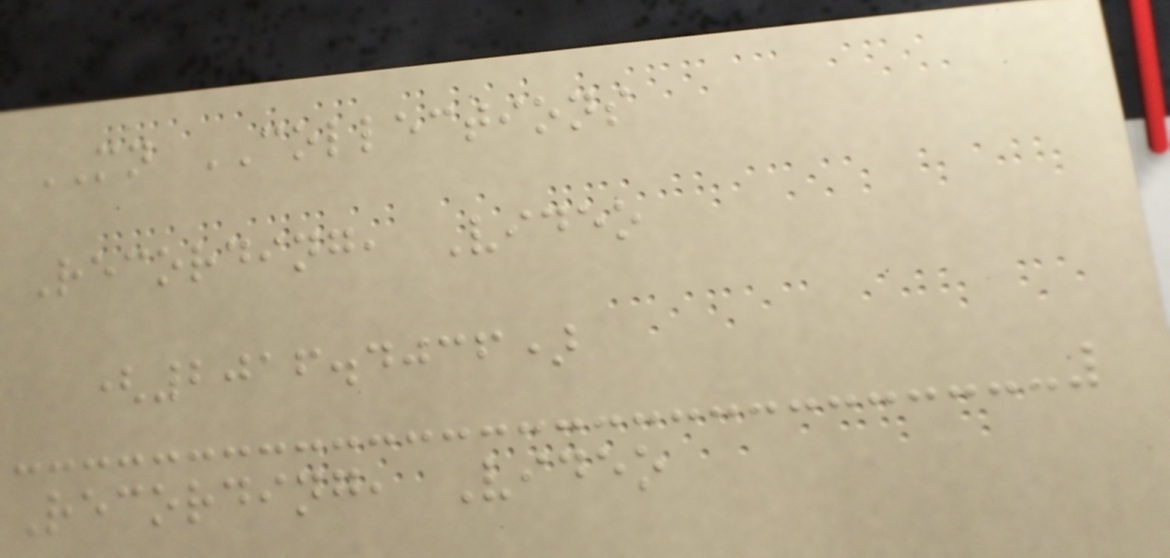MN COLLECTIONS
Recording, Video
(2016.4036)
Recording, Video
